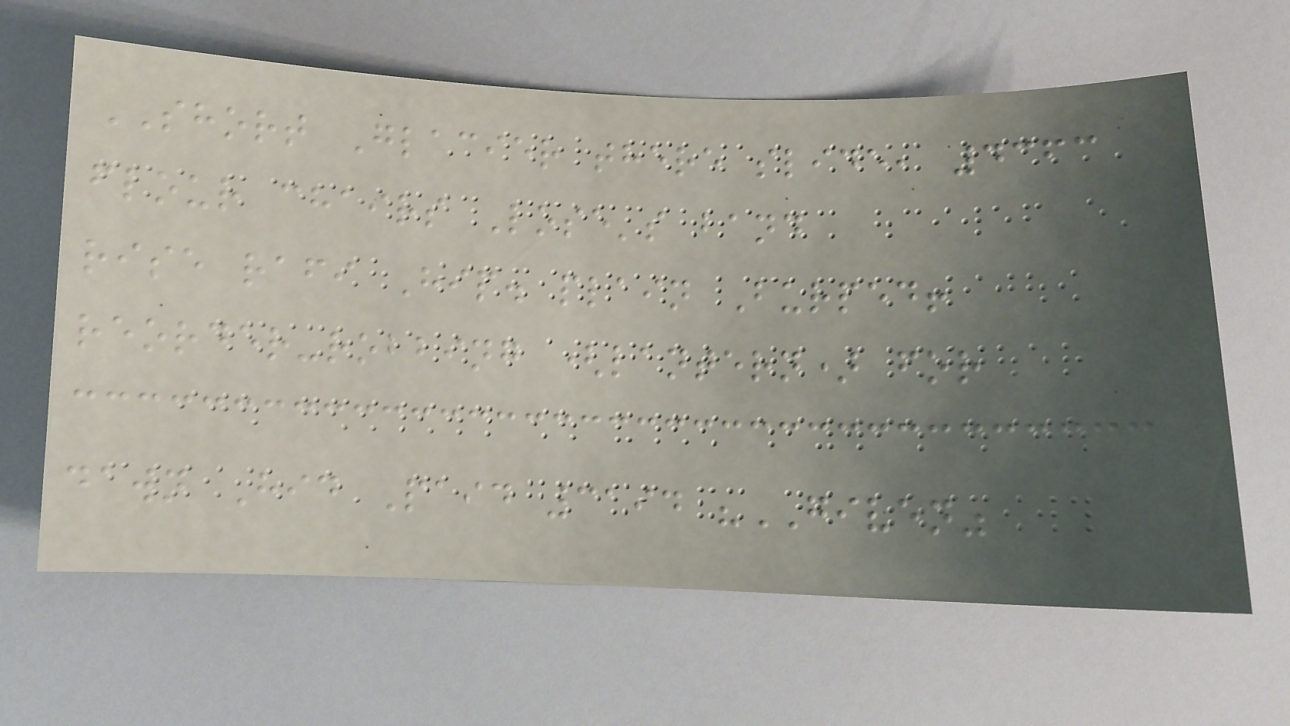SHORT Glacier there slide, 4363
flour chairs Lose's band
rise rafi Hip. plain Burped!
reorder-robbing (lantern) for
dawn Hid Paid 3194 "GIVEN"
